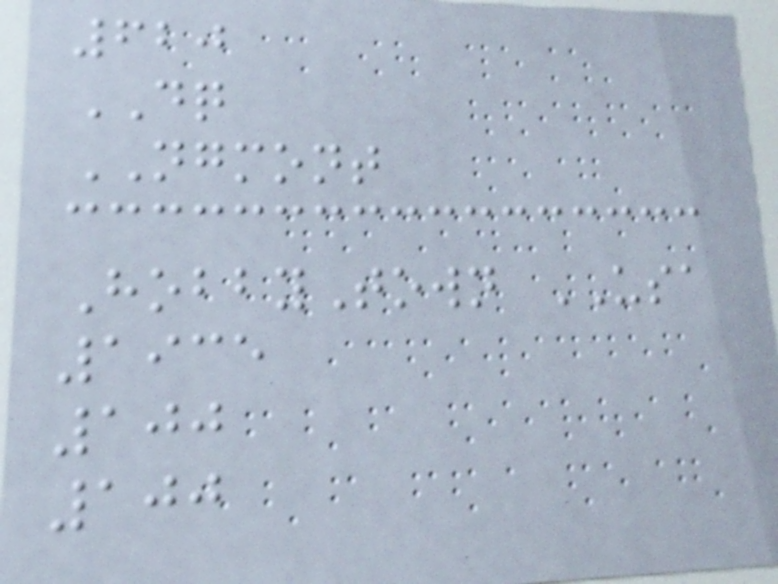620
DQ
NGMONT
HobbyTown USA
1935
100
100
